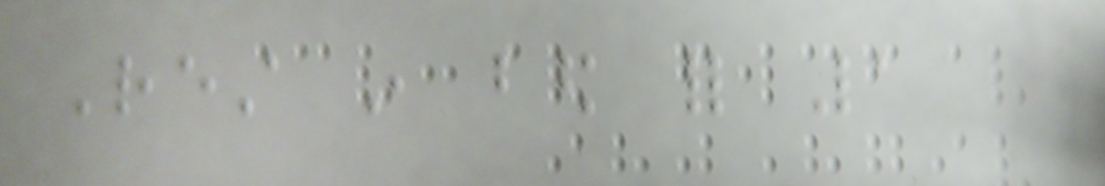Rest in bed for 1
